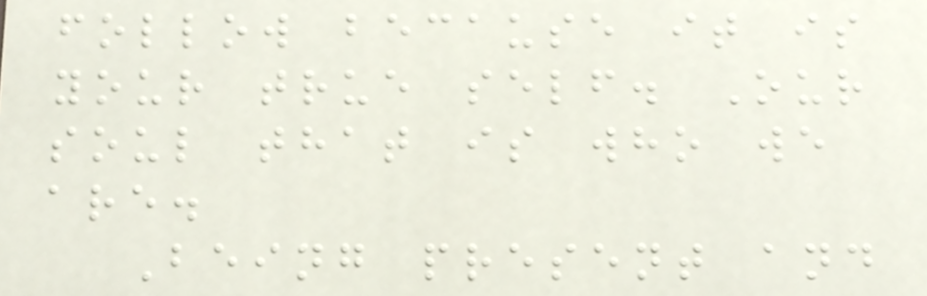follow because it is
your true self. Our
soul that is who we
are.
Being present and
